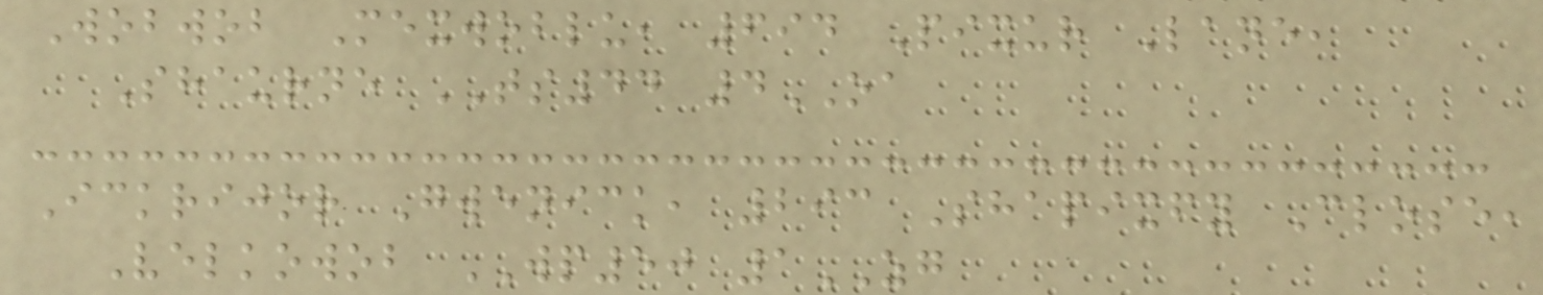Wobwob Mexwoblu, 694 Pixur Lane,
Shaurne TS44 4OA
Ickrijor Gwenick, 293 Shapixfy Close,
Velkowob WP50 1ZG
